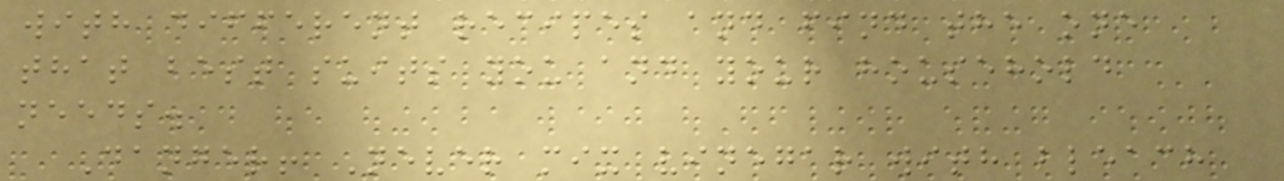with different recipes and find the one
that best suits you and your household
needs.
Danger! Never mix vinegar with bleach
